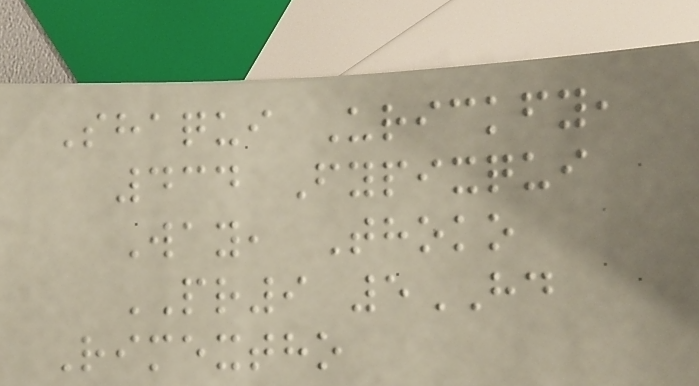Shaqui Urickfy,
434 Fypixqui
Way, Thoko
PR9 5HD
Rimextho
